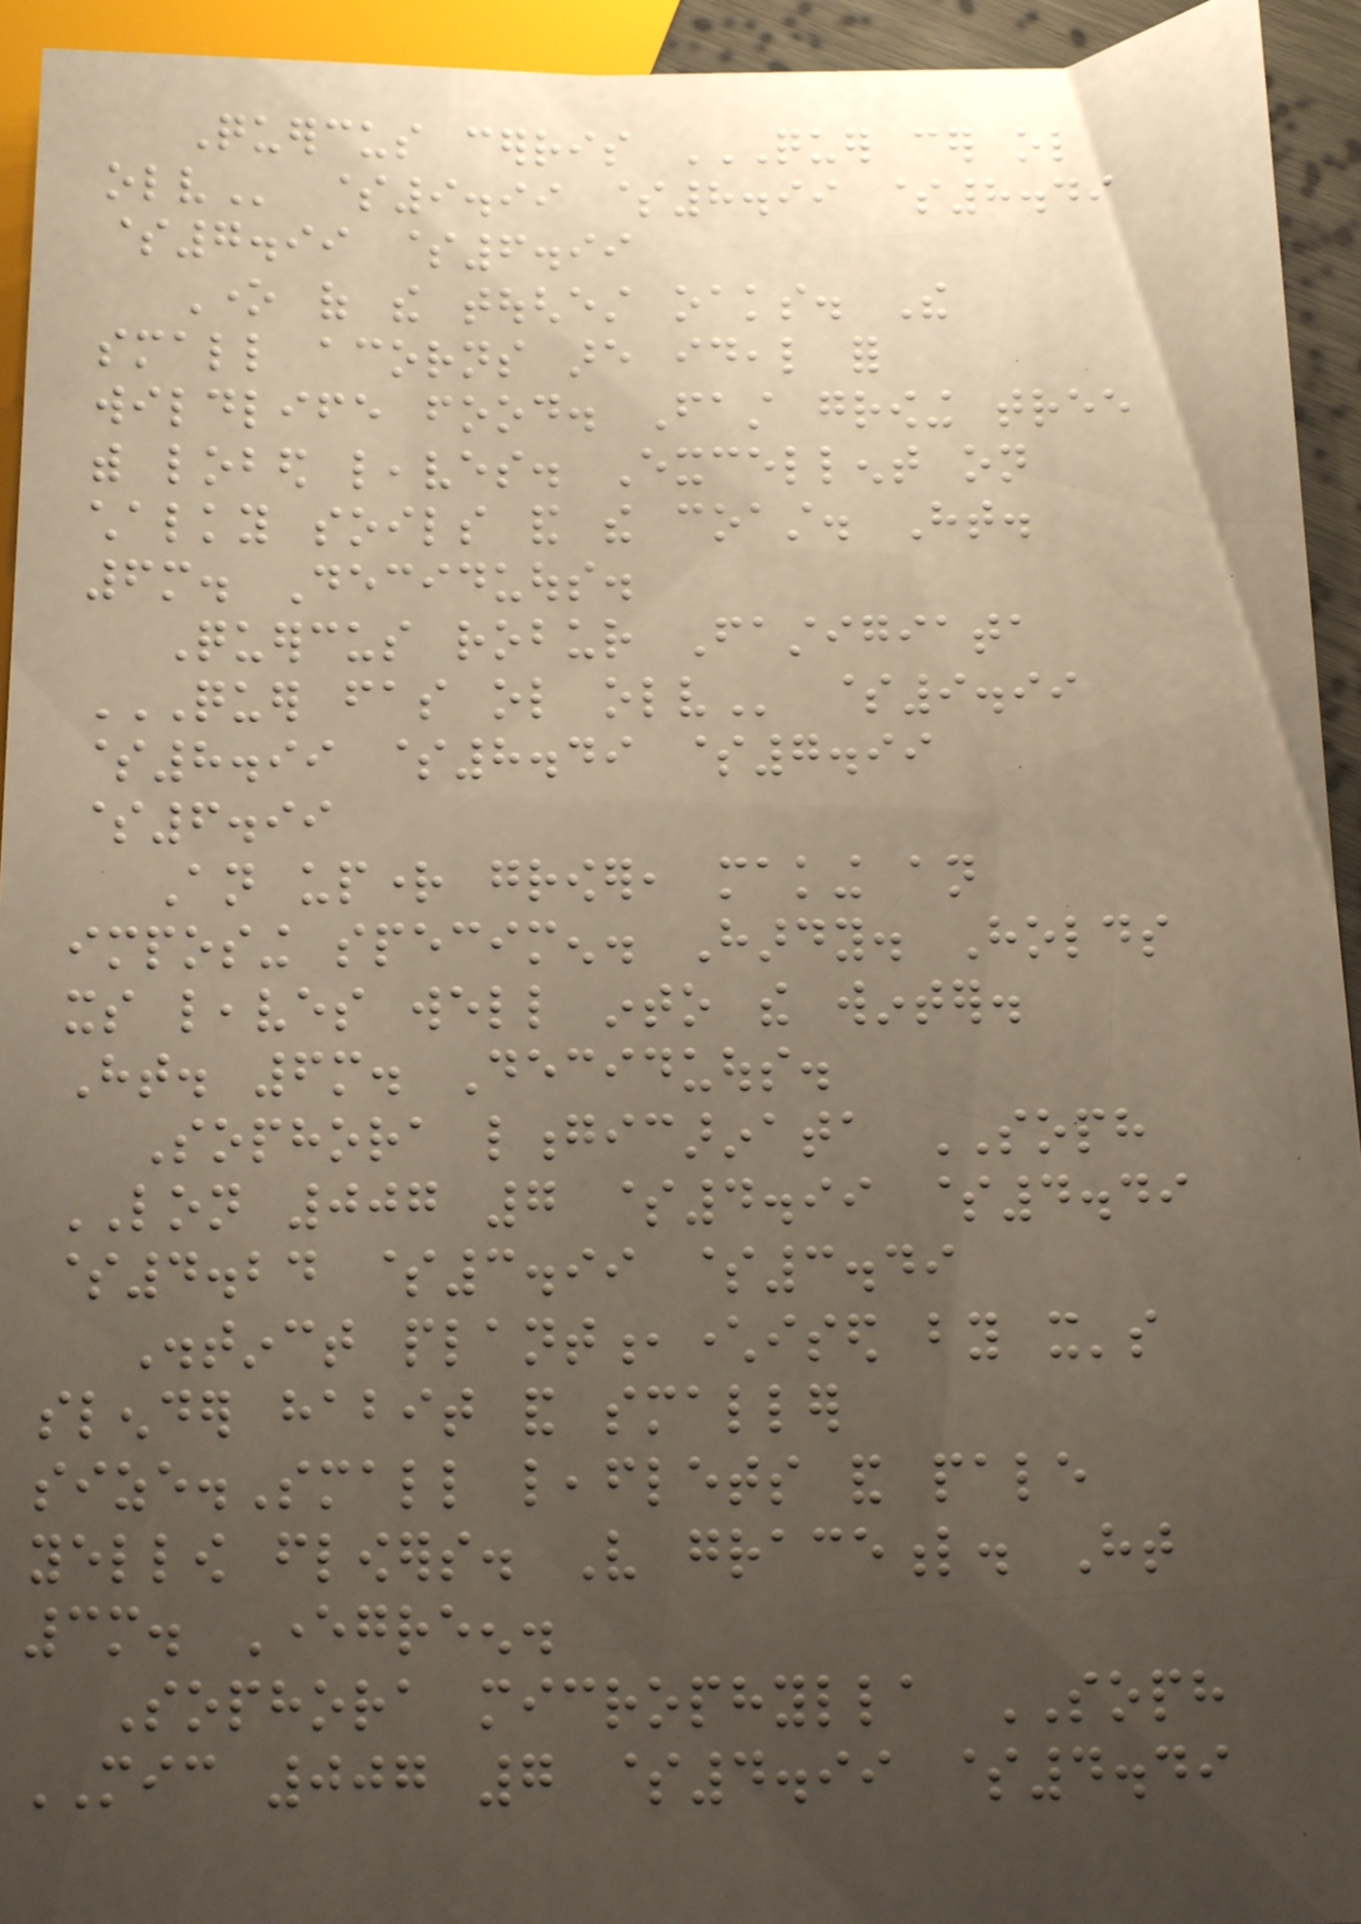Quercus cerris QUER CER OL
OLV $9.99 $8.99 $8.49
$7.99 $6.99
One of the toughest oaks. The
small acorns are ideal for
wildlife food. Fast growing tree
with lobed leaves. Excellent on
chalky soils and the coast. Ht.
6m. Deciduous.
Quercus robur Fastigiata
QUER FAS OL OLV $9.99
$8.99 $8.49 $7.99
$6.99
An upright grower, making an
imposing specimen. Hardy. Holds
its leaves well into the winter.
Ht. 6m. Deciduous.
Sophora longicarinata SOPH
LON 007 7 $4.99 $4.49
$4.24 $3.99 $3.49
Distinct plant,characterised by it's
slender habit and smaller
size.Small leaflets and pale
yellow flowers. Very graceful. Ht
3m. Evergreen.
Sophora microphylla SOPH
MIC 007 7 $4.99 $4.49
